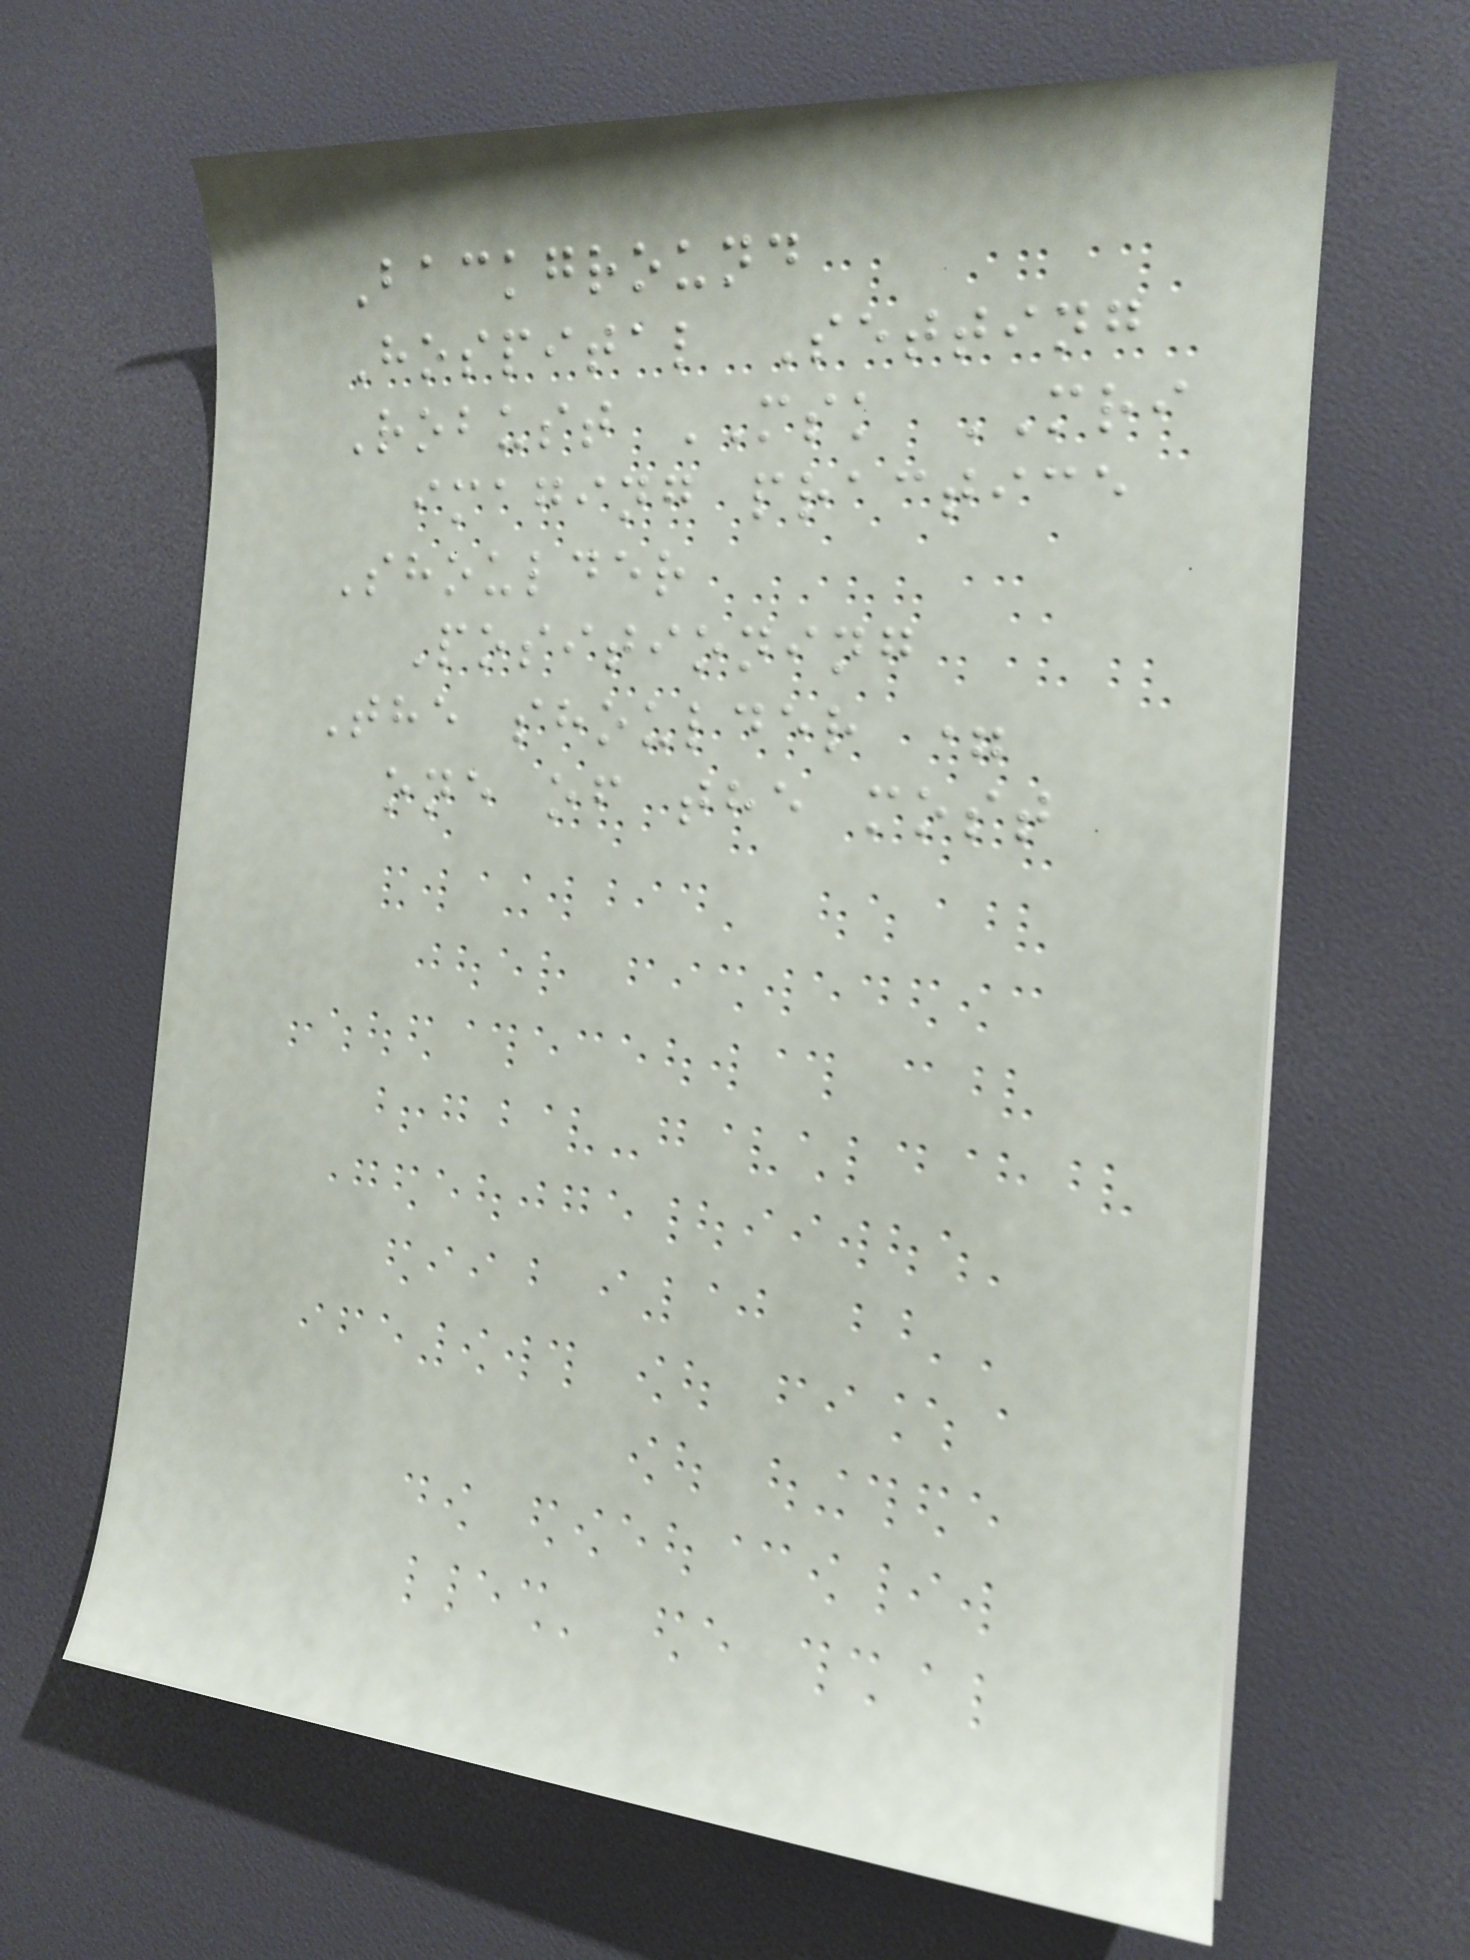Background
Hospital Setting
Robust MSK MRI
imaging practice
Shoulder
Positioning
The shoulder =
one of the most
